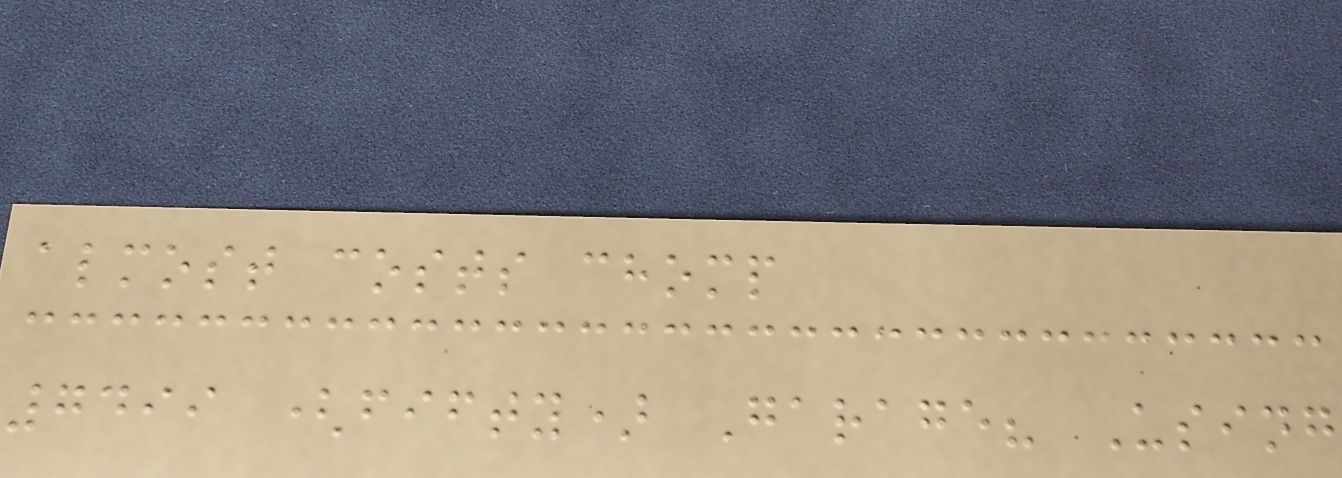almost costs chomp
7499 (fifty) Garage? Using
